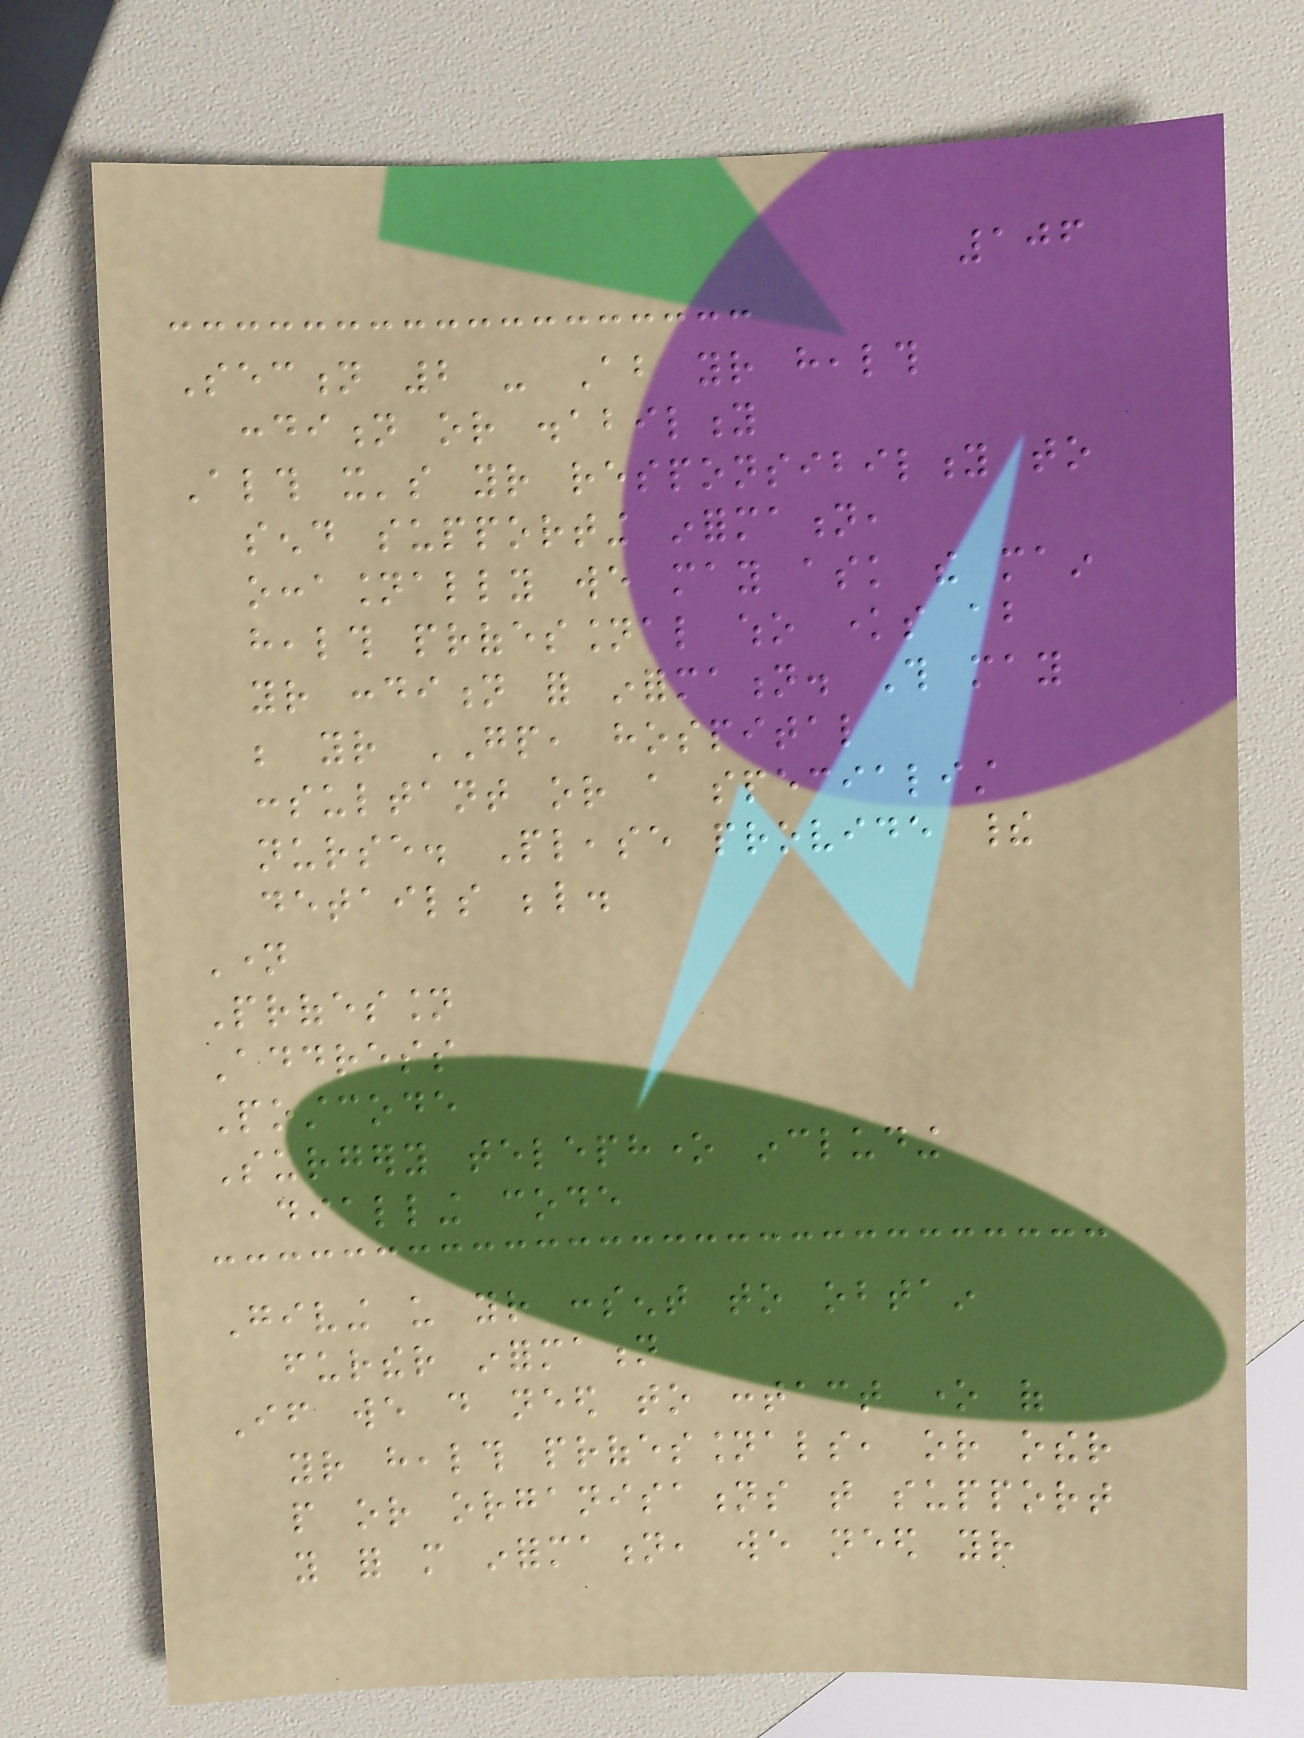106
Section 2 - About your health
condition or disability
Although it's your responsibility to
send supporting information,
occasionally we may ask the main
health professional who knows about
your condition for information. This may
be your GP, hospital
consultant or a specialist
nurse. Please provide their
details below.
Name
Profession
Address
Postcode
Surgery telephone including
dialling code
Giving us your consent to obtain
further information
If we do need to contact one of
your health professionals, or other
people or organisations that support
you for more information, we need your
